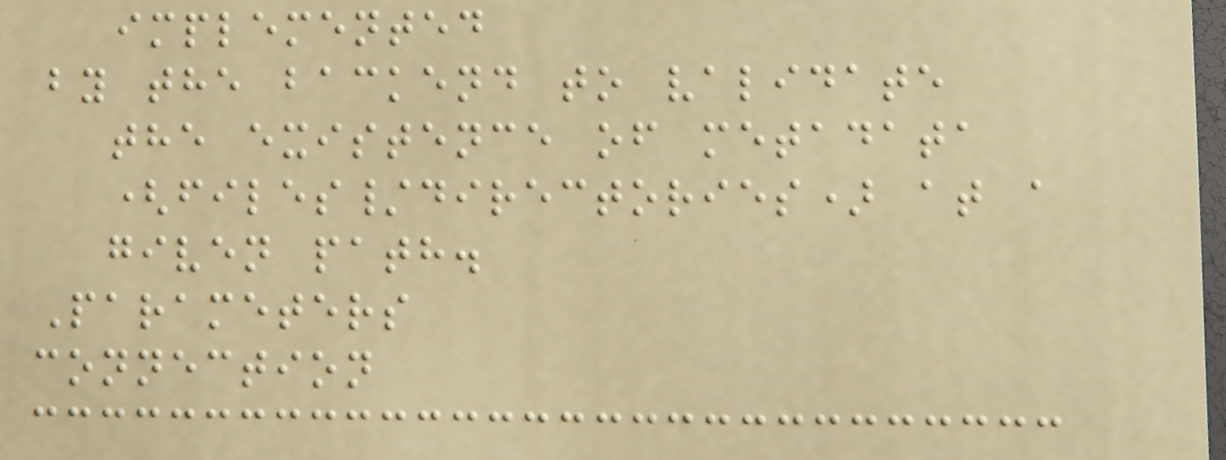implemented
by the backend to validate
the existence of metadata
(files/directories) at a
given path.
Parameters
connection
